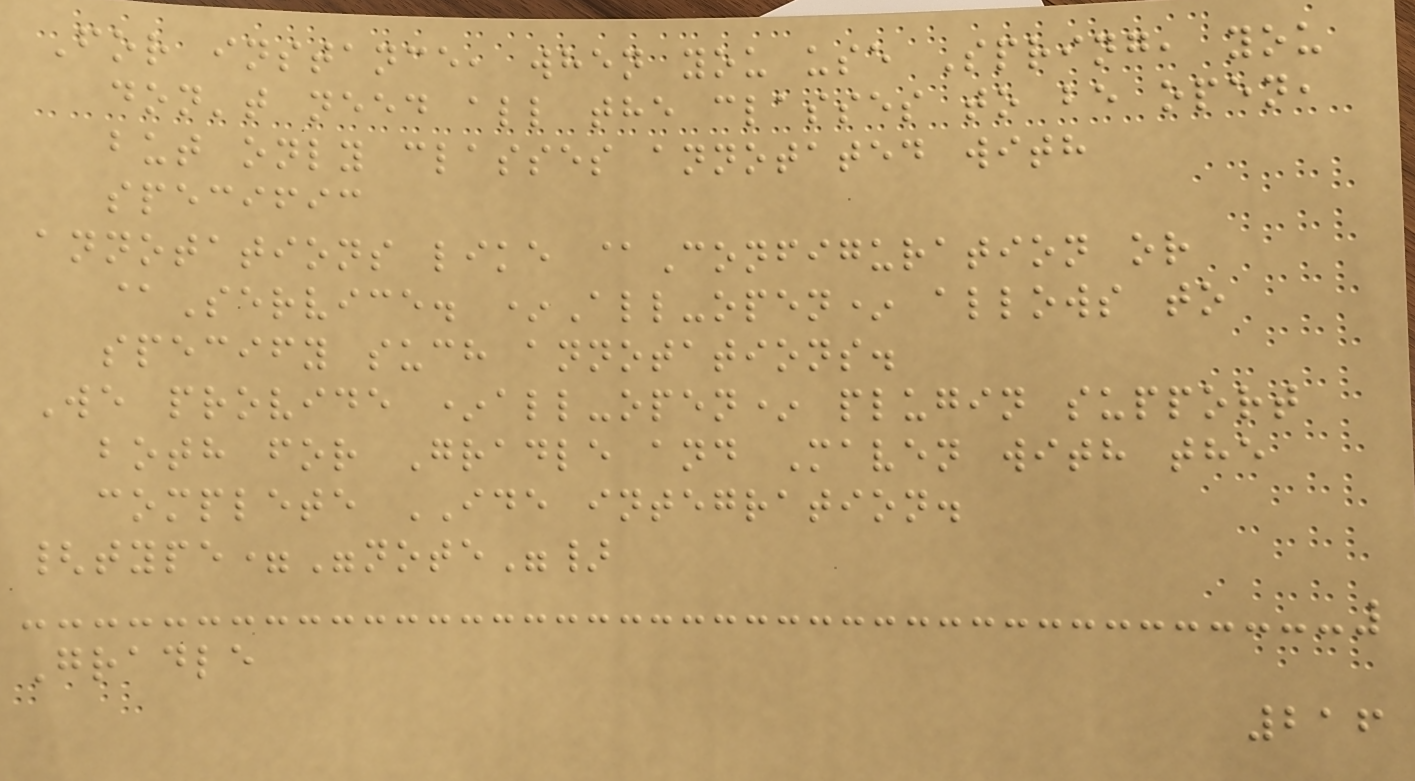For instance, when you use Spring, you
don't need all the classes to be open,
but only classes annotated with
specific
annotations like @Configuration or
@Service. *All-open* allows to
specify such annotations.
We provide *all-open* plugin support
both for Gradle and Maven with the
complete IDE integration.
{type="note"}
Gradle
216
